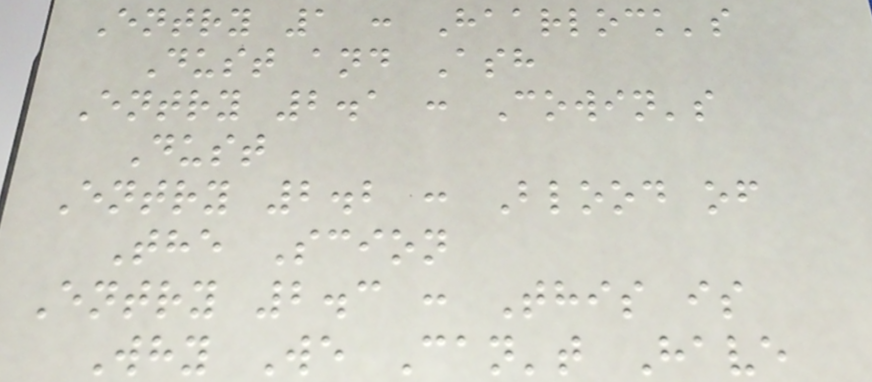Entry 1 : Haarlock's
Dust and Ash
Entry 2.1 : Cowin's
Dust
Entry 2.2 : Blood of
The Scion
Entry 2.3 : This is
Why We Can't Have
